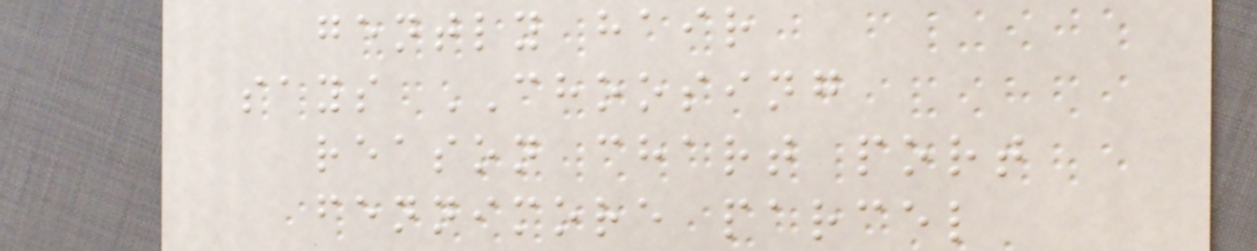gently hair
says CHOOSING
reason chart port
fennimore parcel
